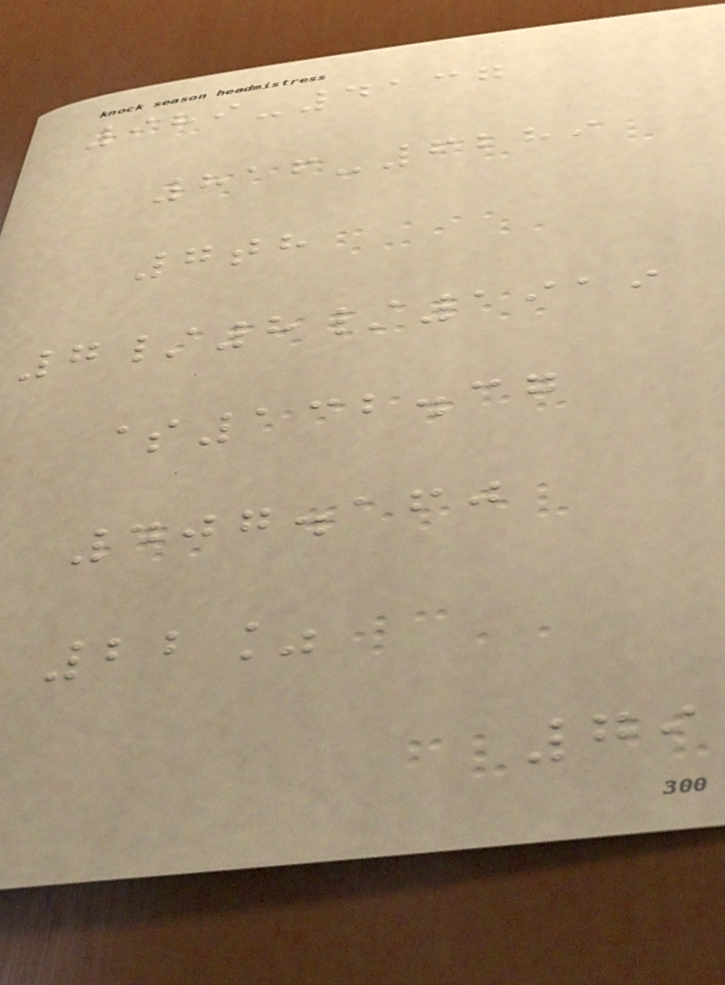989-4137
816-6289
7th
7/8/1919
$132.37
407.160
22%
79
